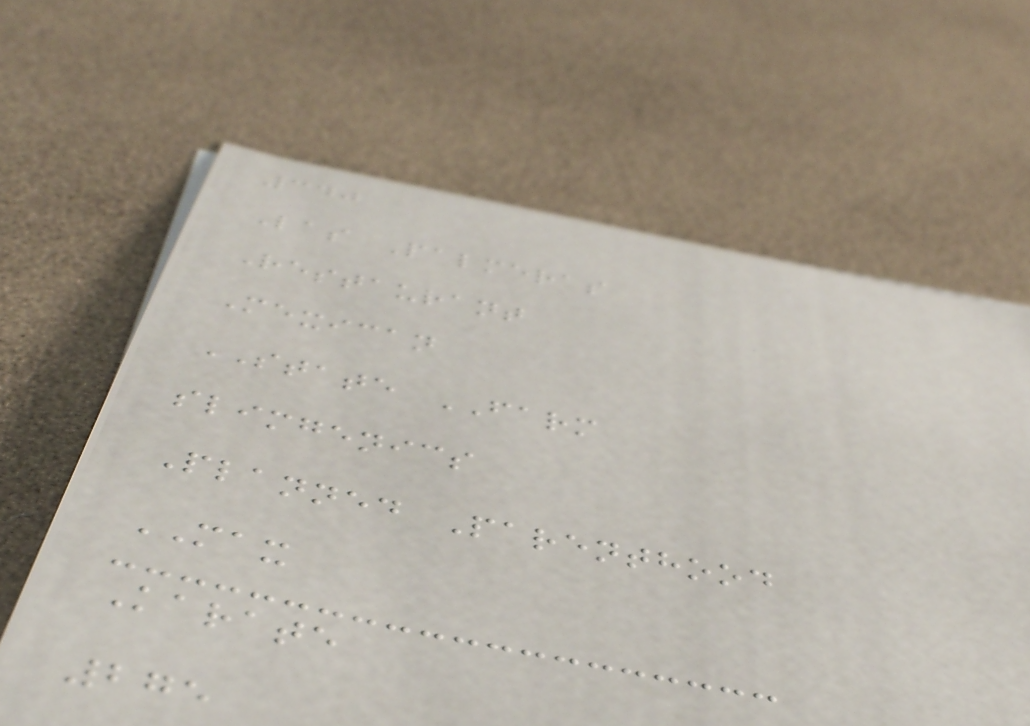340
Las Palmeras
Restaurant
Mexican
STATE FARM
slimgenics
Planned Parenthood
MAX
Karate
275
